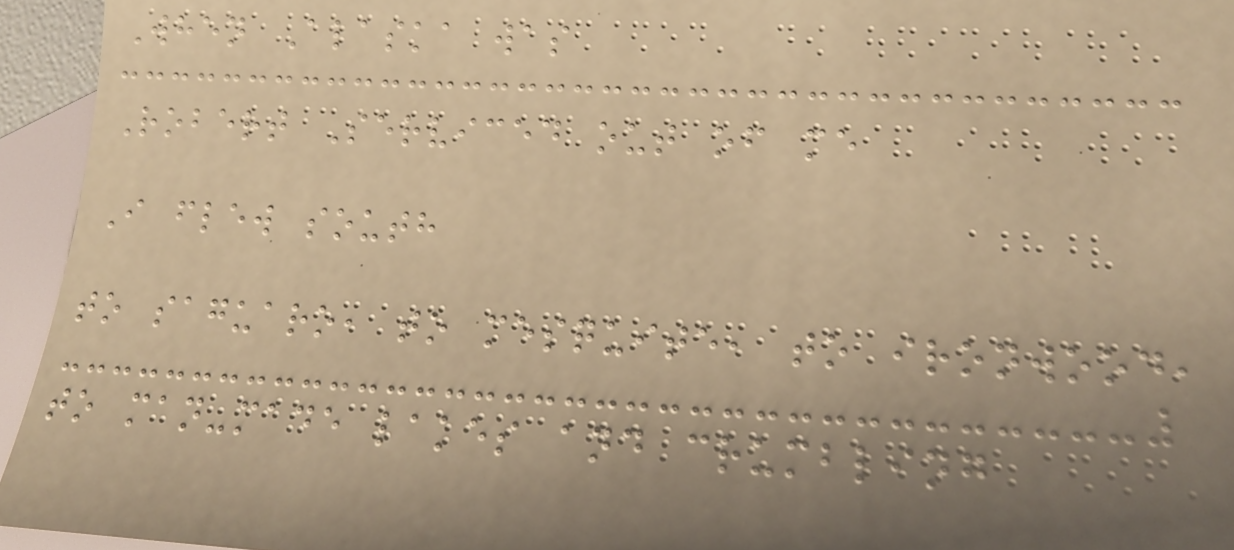When Alaska was
Robert Serviced out of me
I flew south
to saguaro, to mesquite, to ironwood,
to man-made lakes and crumbling
